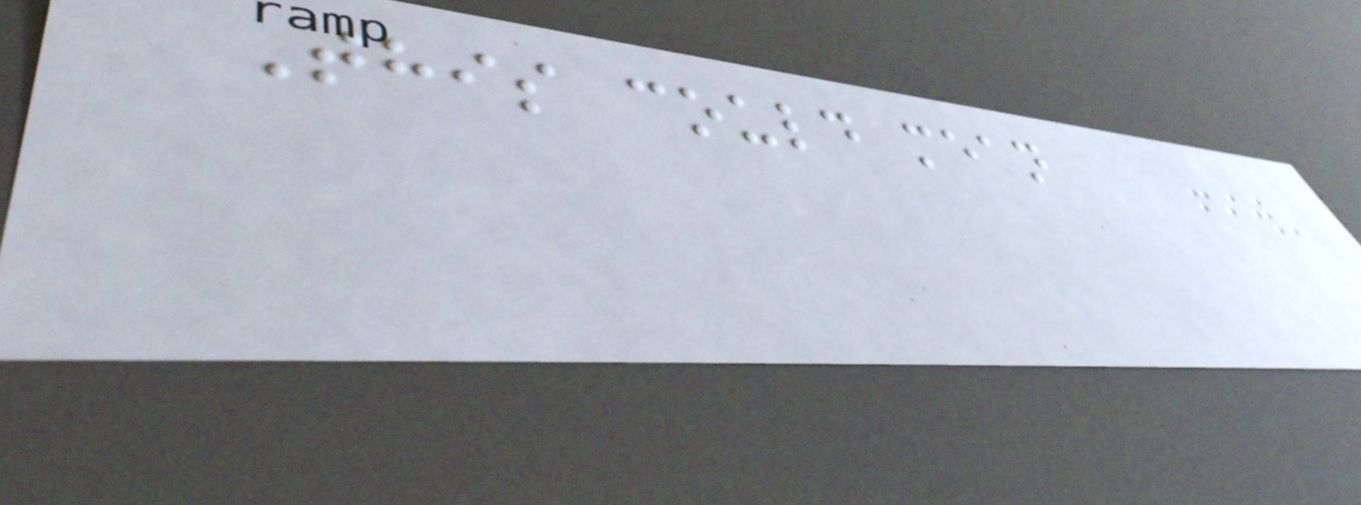This could mean
